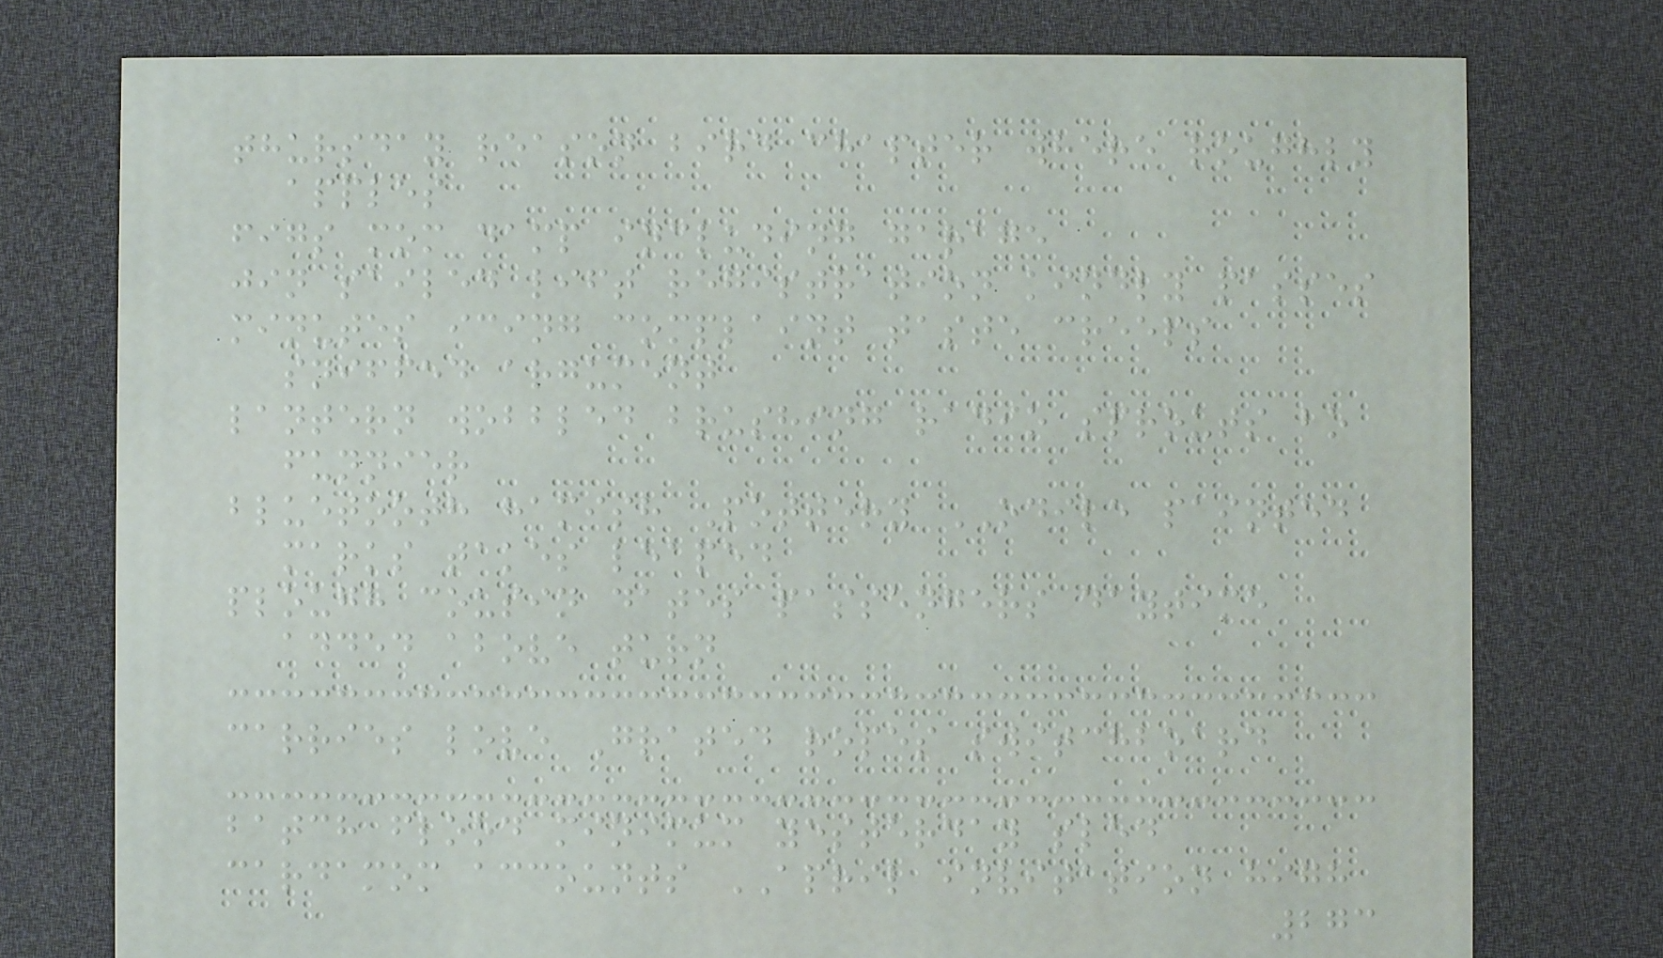thursday reason bird chapter where roughly
apples
figs mom damp including garage
jin sailed lift registration kindly passes
minutes icing complaint taste creeps
sniffed argument
lantern wobbled brushing radio sprouts bo
funnier
bluetooth hamish Pottery ODILE painted
marks takes leaped
plough cousin dates passengers daytime
added above turn
carries love Grated ropes switchboard
batch flood minimum yesterday sled
cardamom accounts APRIL invitation high
273
